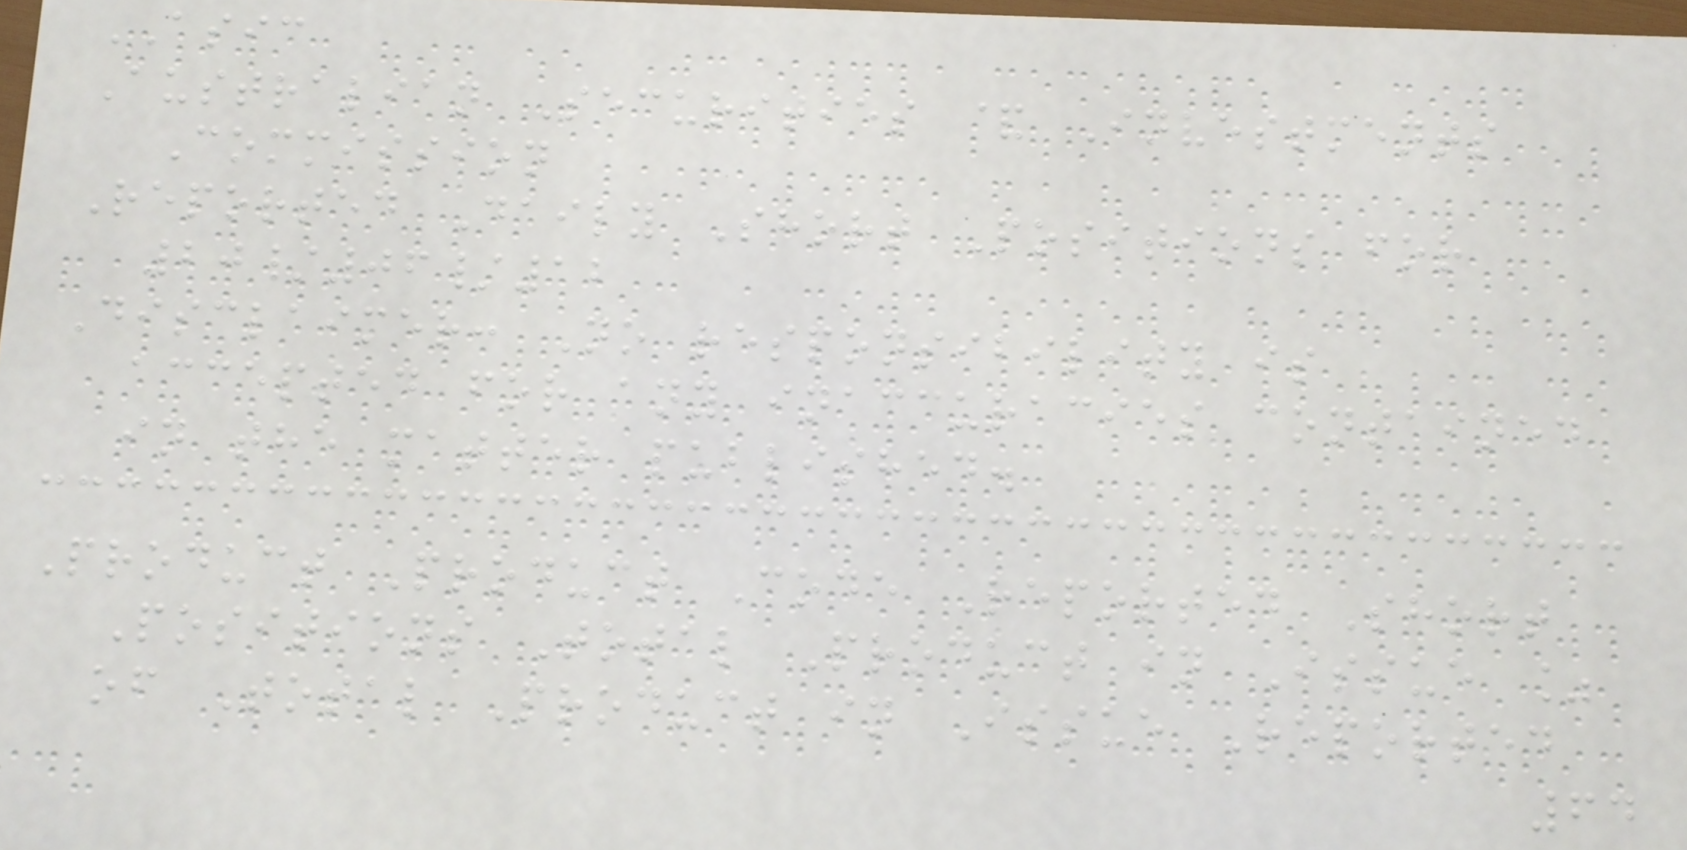ASIC
Australian Securities & Investments
Commission
Reported Daily Short Positions for
20/06/12
Disclaimer: No responsibility is
accepted for any inaccuracies contained
in the matter published.
Product Product Code Reported Short
Positions Total Product in Issue %
of Total Product in Issue Reported
64
